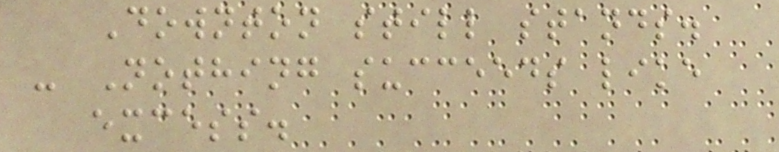Downton still stands.
- Nothing succeeds like
excess.
